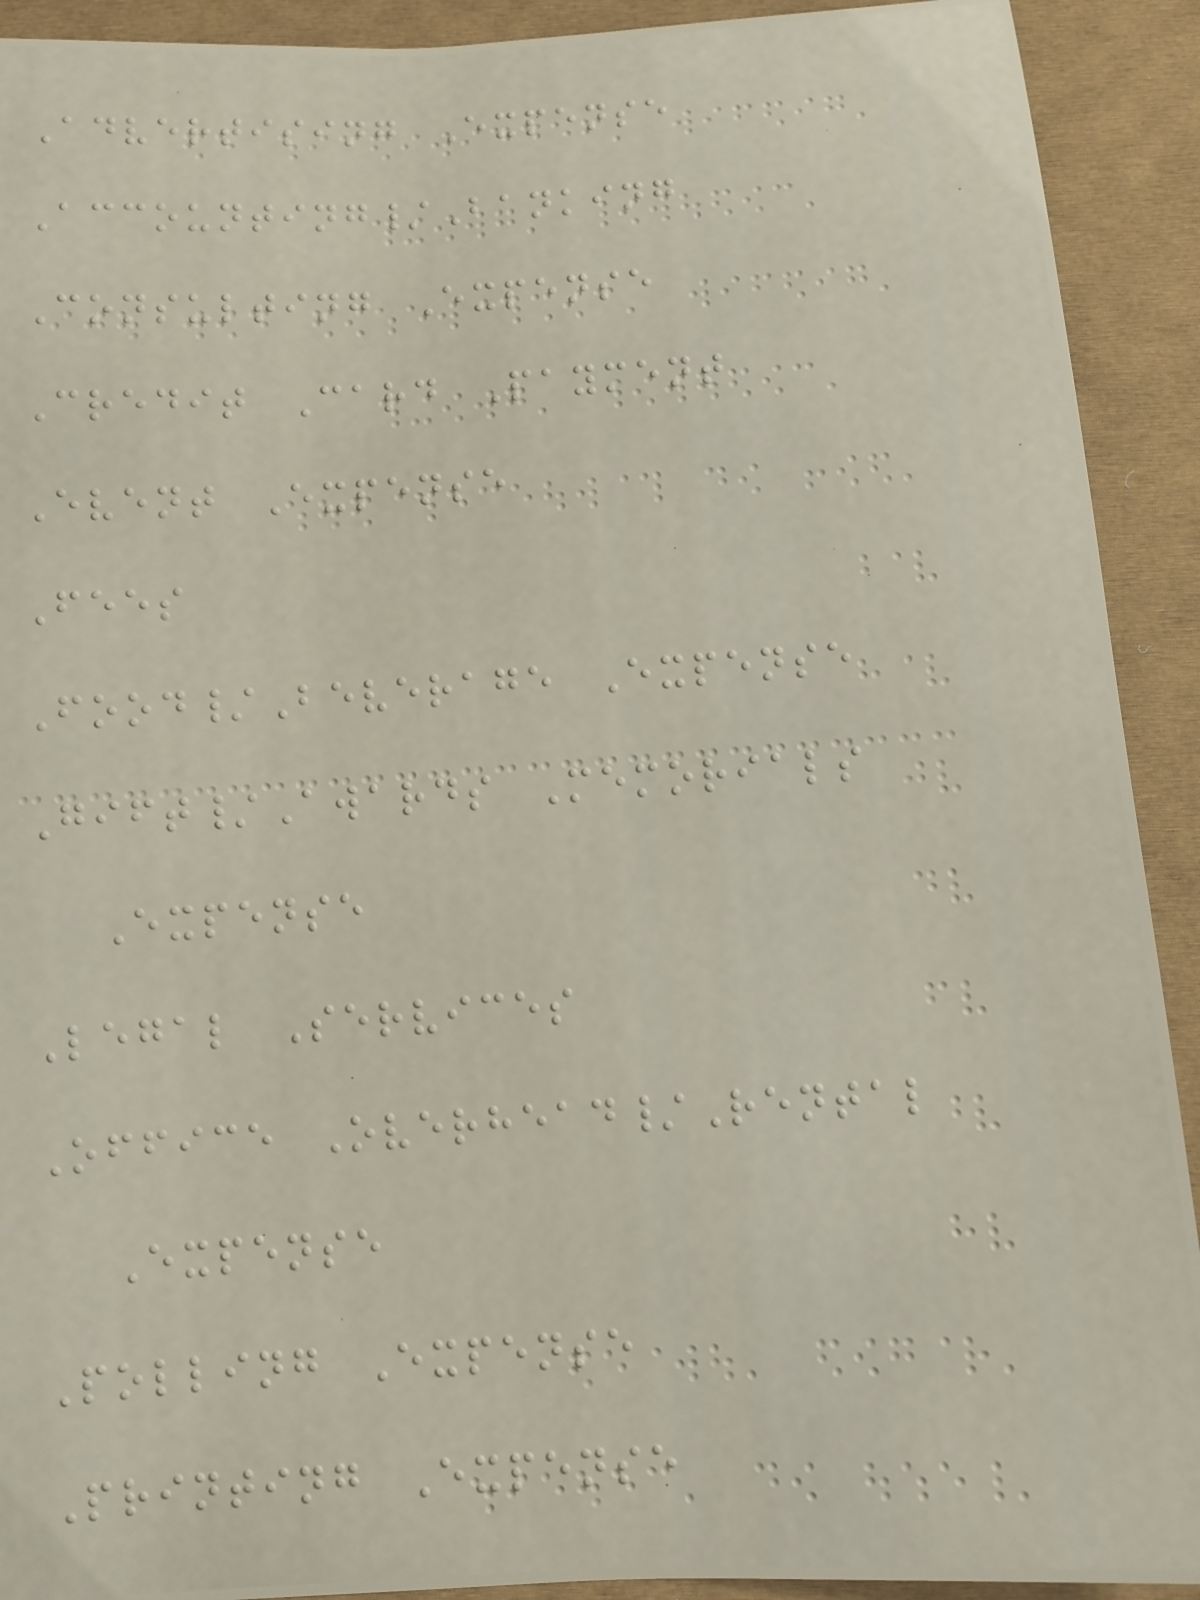Advertising Expense
Accounting/Banking
Consulting Expense
Credit Card Payment
Event Expense
Fees
Food/Beverage Expense
Gift/Awards Memorials
Expense
Legal Services
Office Overhead/Rental
Expense
Polling Expense
Printing Expense
